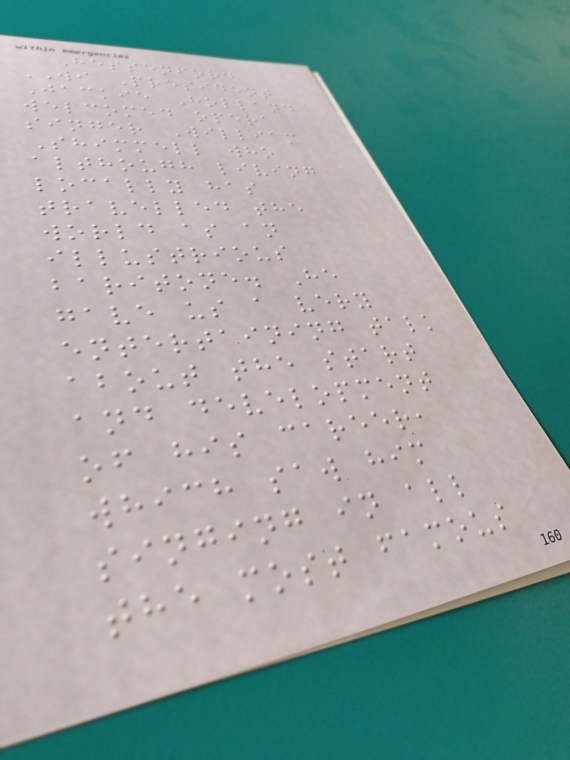Hessenford
WI President
Jackie Holland
welcomed opera
singer William
Shimmell who
although living
locally has
travelled the
world as an
illustrious
baritone. He
gave us a very
entertaining talk
about the start
and development
of his career,
which saw him
singing in all
the most famous
